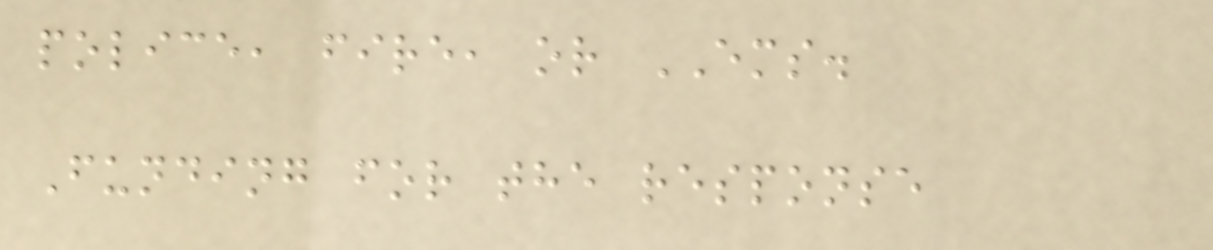police, fire, or EMS.
Funding for the response
